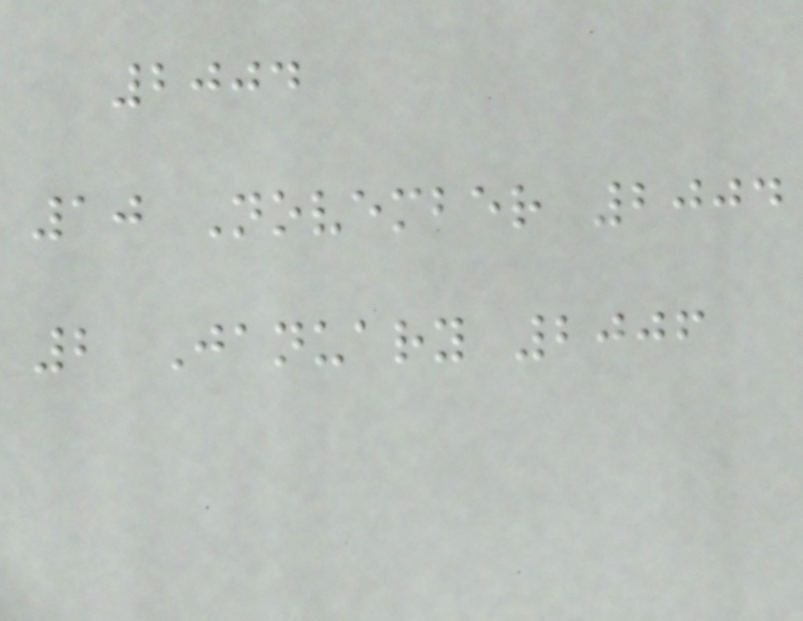2004
10 November 2004
2 January 2006
